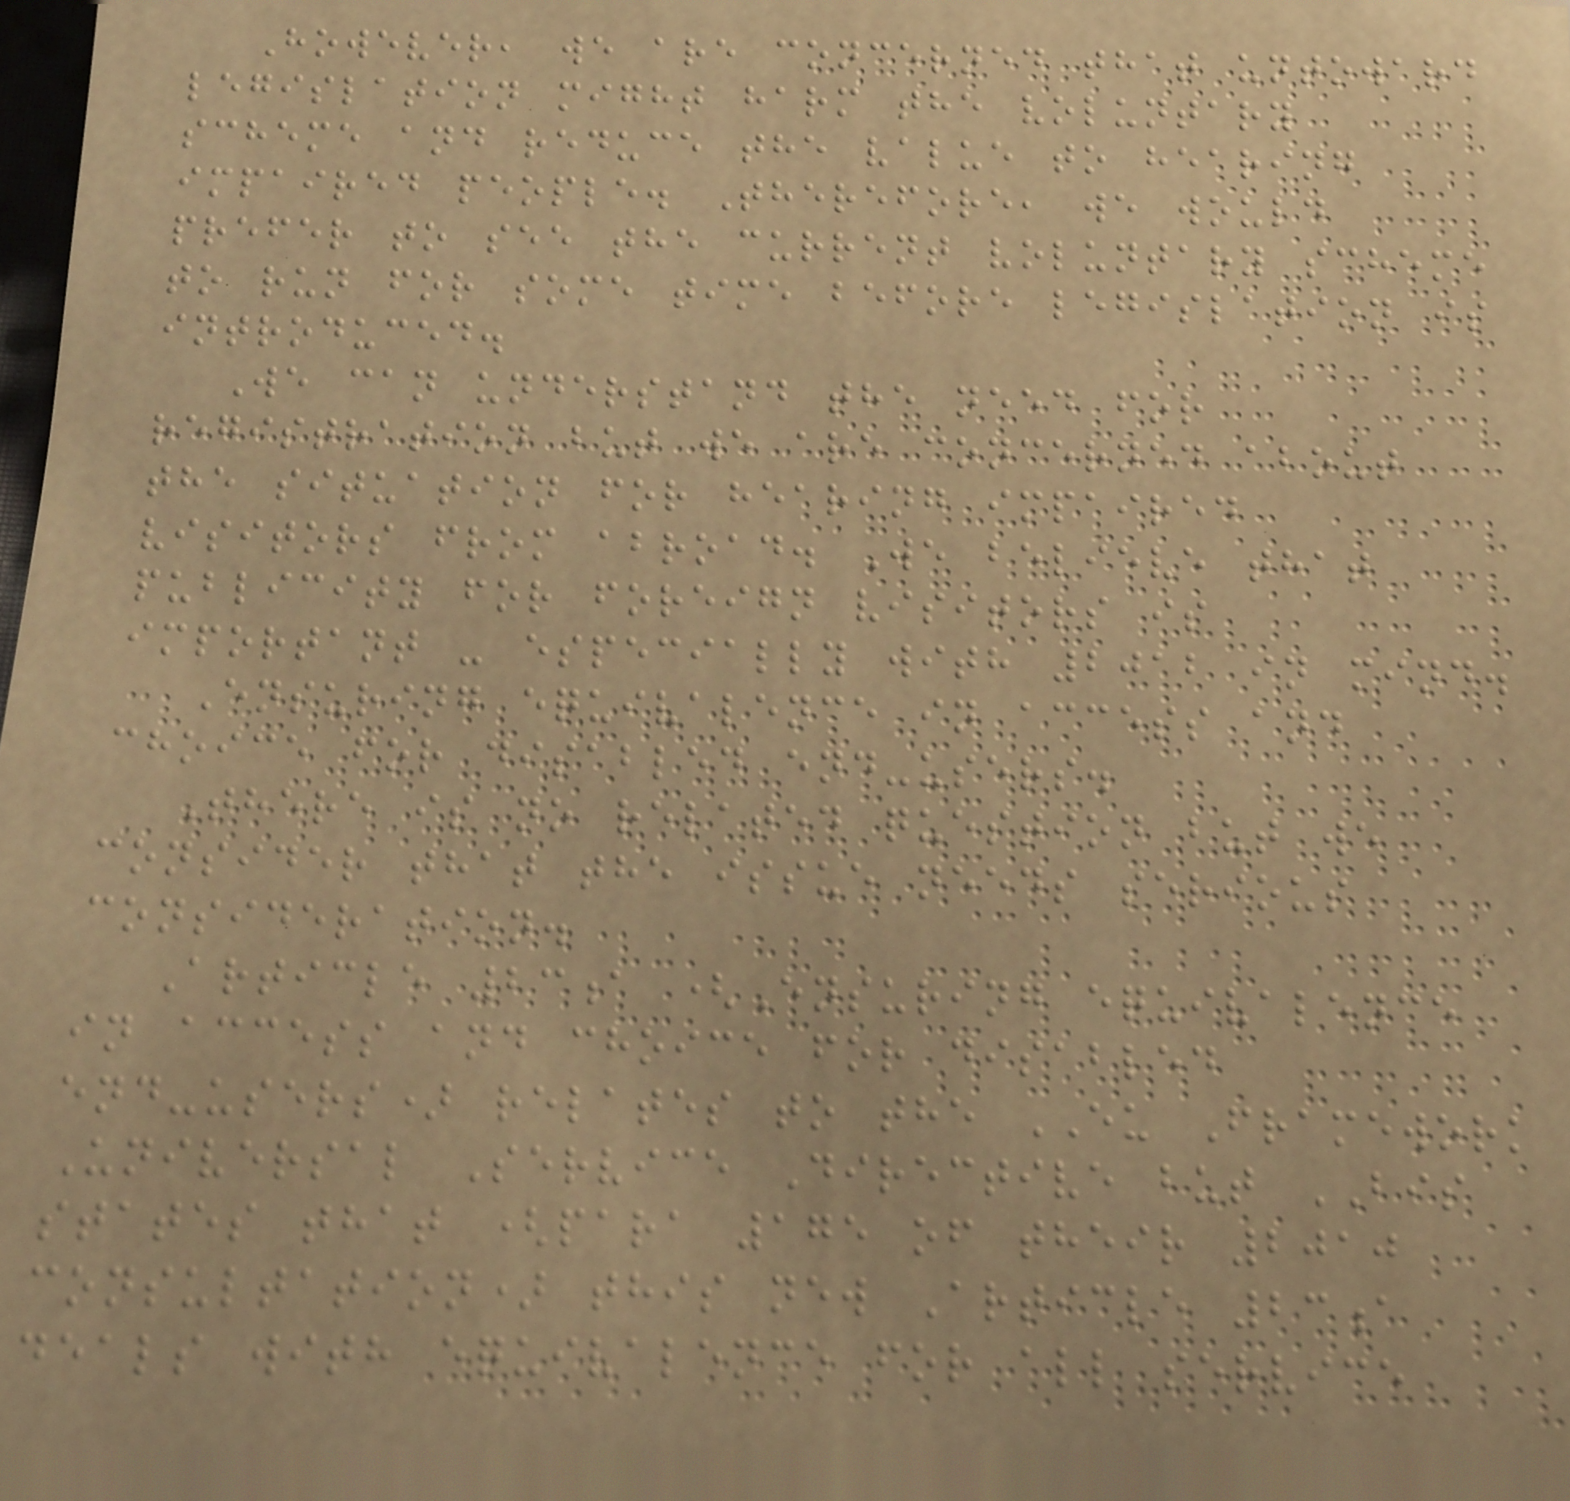However, we are concerned that untoward
legislation might harm the voluntary
scheme and reduce the value to hearing
impaired people. Therefore, we would
prefer to see the current voluntary scheme
to run for some time before legislation is
introduced.
We can understand the need for
registration but we are concerned about
the situation for hearing impaired
visitors from abroad. We believe that
publicity for foreign visitors is
important - especially with 2012 in mind.
Ensuring equivalence in access and
choice for disabled end-users.
There is no related question but we
consider that the issue needs serious
consideration.
Article 23a (Ensuring equivalence
in access and choice for disabled
end-users) relates to the EU Framework
Universal Service Directive but BIS
states that (para 175 of their 2010
consultation) this new Article 23a
deals with equivalence for all service
